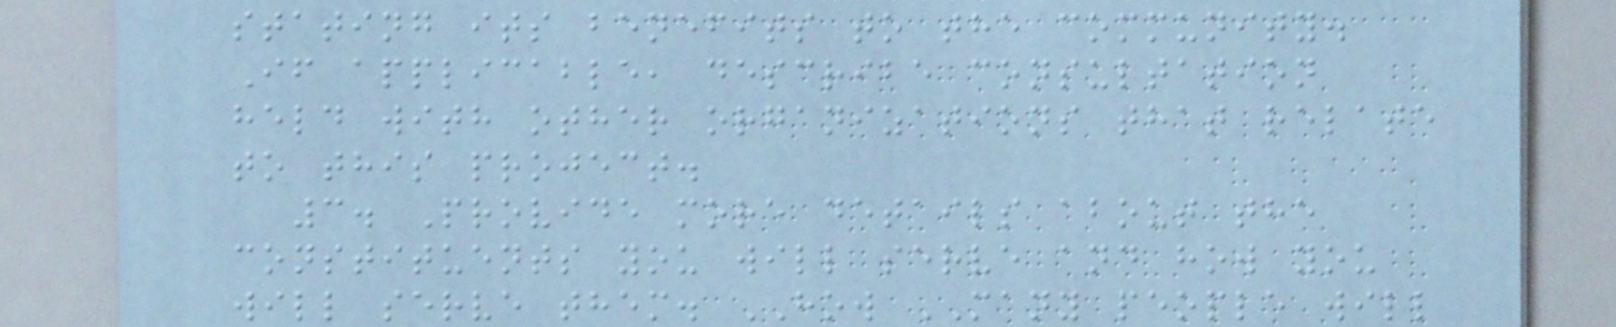stating its benefits to the community.
If applicable, describe consultation
held with other organizations that relate
to this project.
3. Provide more details about the
constituents you will serve and how you
will serve them. HOW MANY people will
